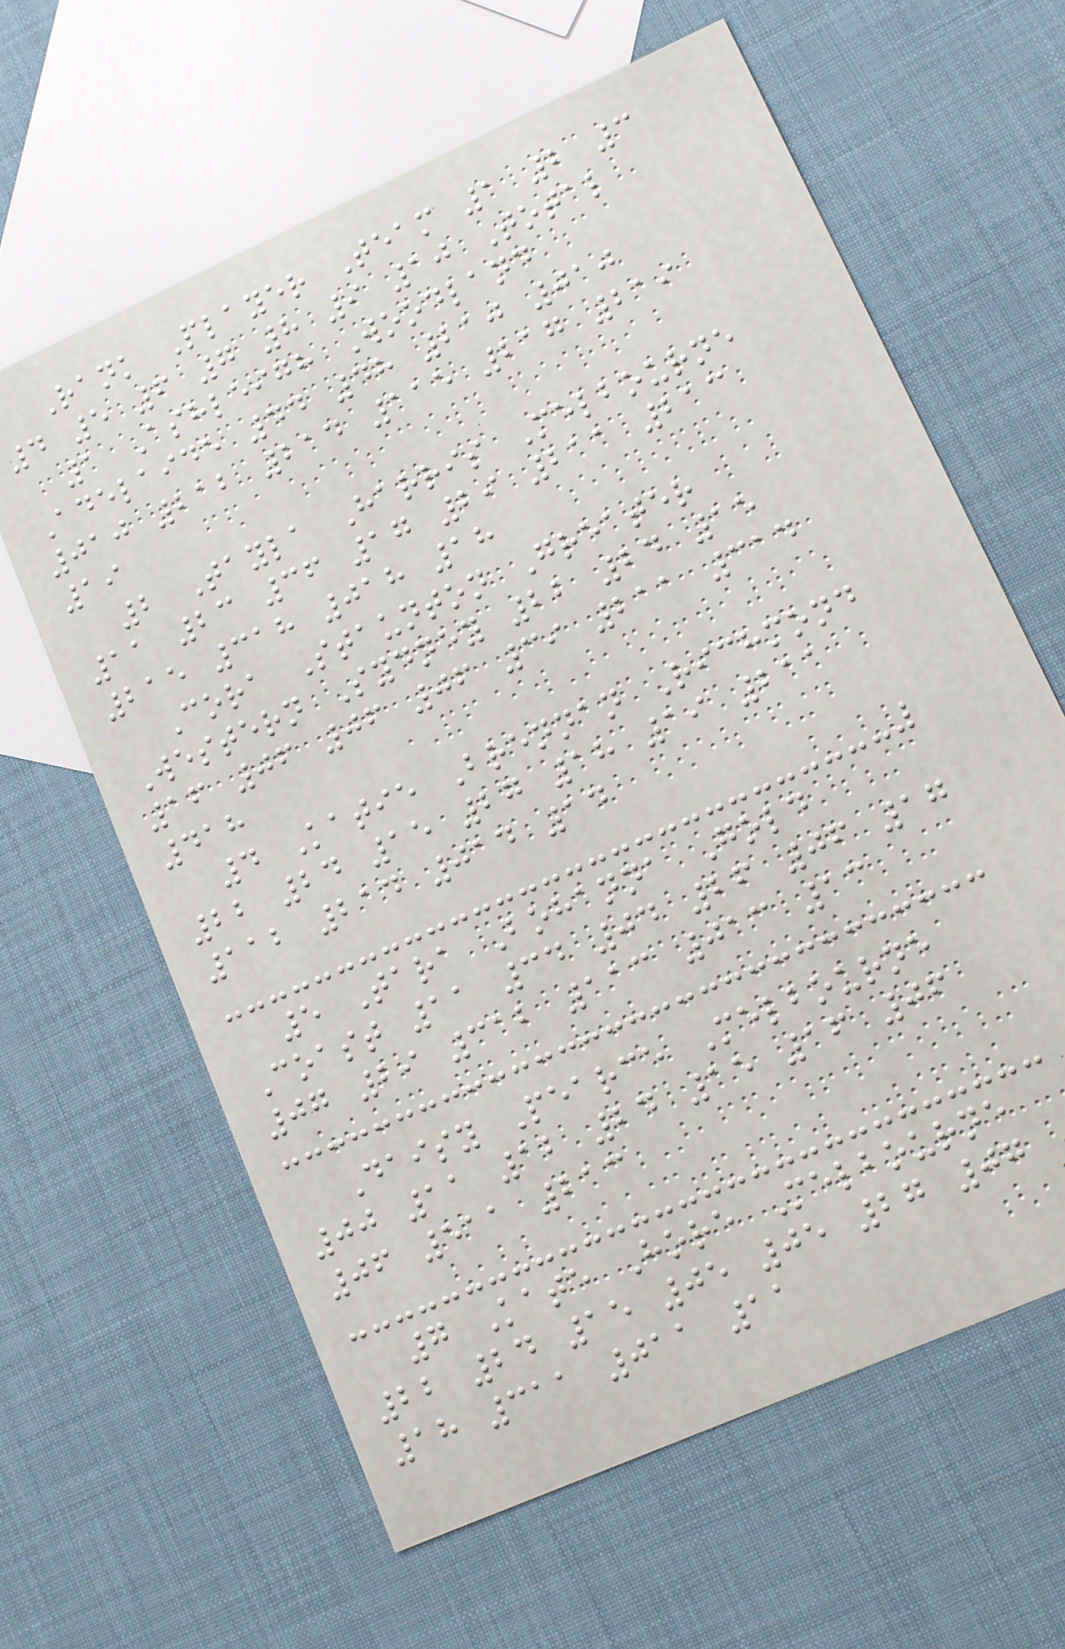Rank Player Team 1 2 3
4 5 6 7 8 9 10 Total
1 Ashleigh Woodland
Adelaide 44 48 210 010
010 212 214 115 217 219
19
2 Tayla Harris Melbourne
11 23 36 17 29 211 213
215 318 018 18
Cora Staunton Greater
Western Sydney 22 24 15
16 06 06 06 39 211 314
418
4 Katie Brennan Richmond
22 24 15 27 18 19 211
112 214 014 14
5 Tara Bohanna Gold
Coast 11 34 04 26 06 17
07 29 312 113 013 13
Daisy Pearce Melbourne
00 11 12 24 15 16 06
06 511 213
7 Kate Hore Melbourne
22 24 15 05 05 27 07
18 311 011 11
